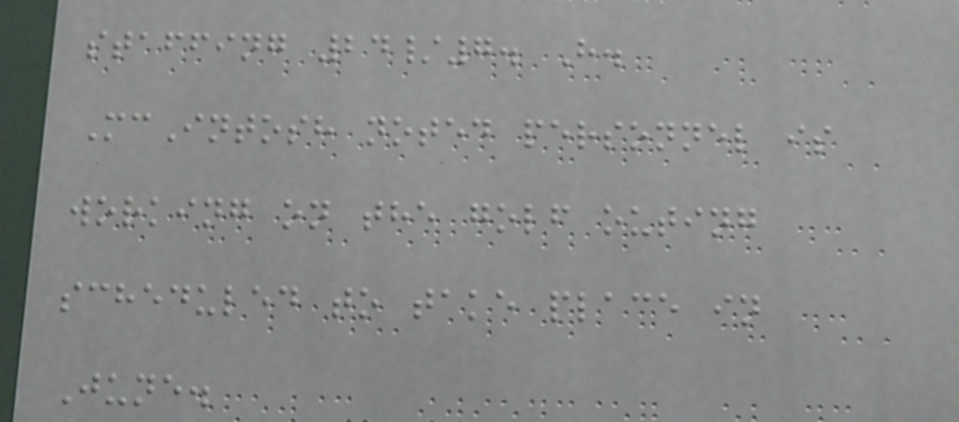staffing 24/7. H.
McIntosh noted personnel is
working on the golf outing
scheduled to take place in
June.
